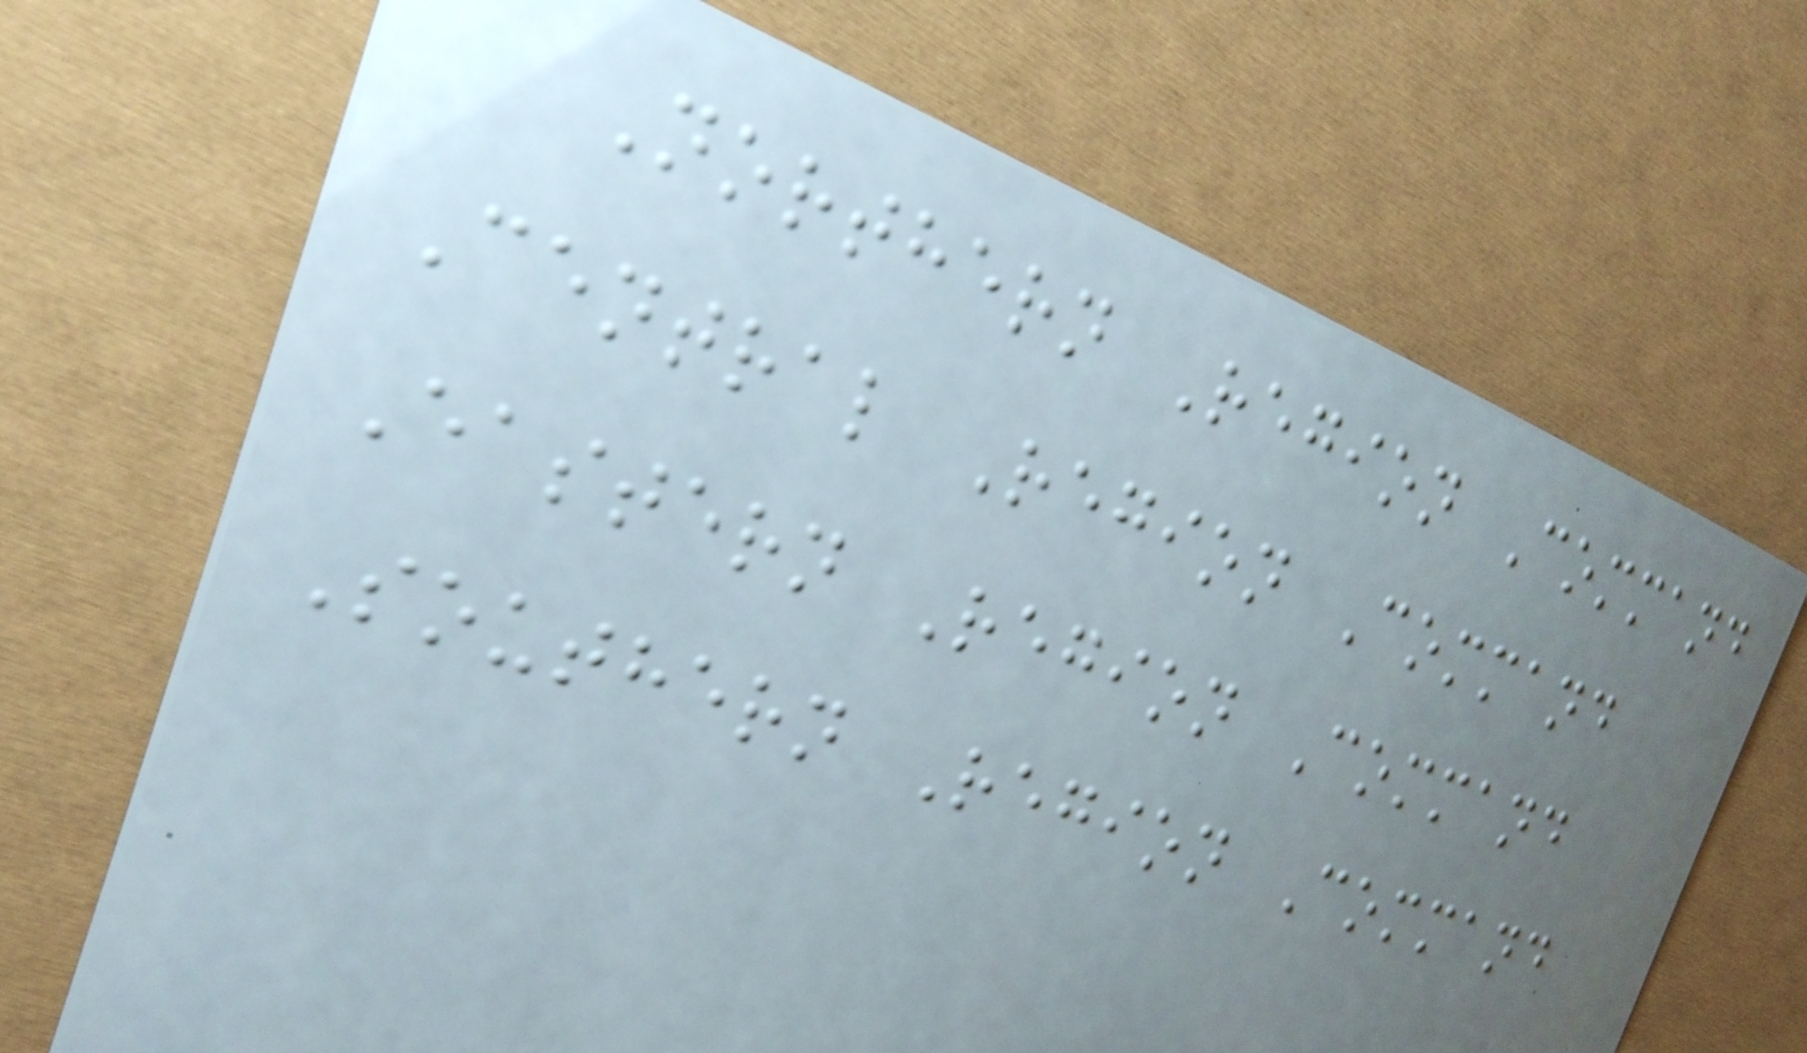Northern Region Command
Central Region Command
Eastern Region Command
Southern Region Command
